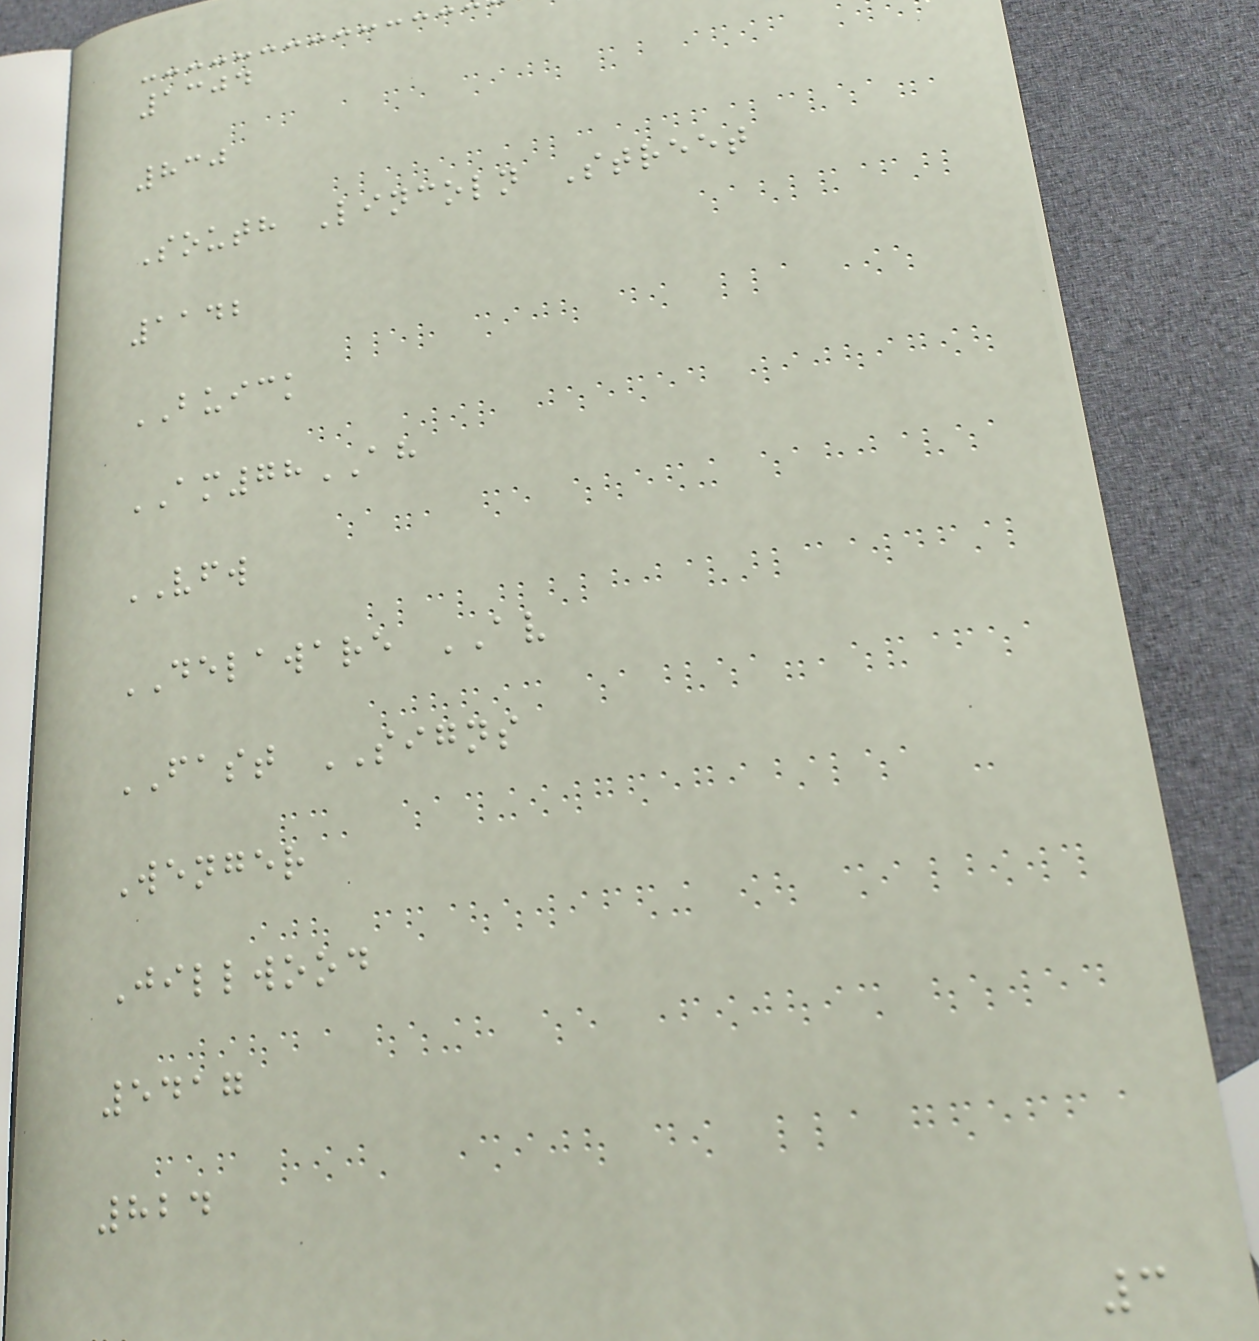1304
830
South Lincoln Street
1142
BUICK
AM78AH
VFW
DELAWARE AV
FAST SIGNS
Wenger
Jillwood
5417
824
3
